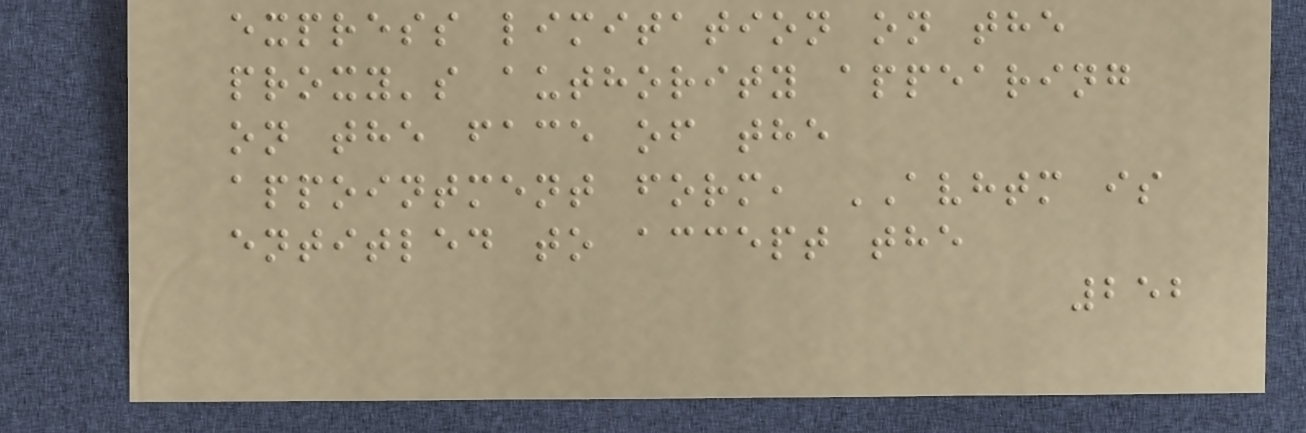express limitation on the
proxy's authority appearing
on the face of the
appointment form, AVHTM is
entitled to accept the
252
